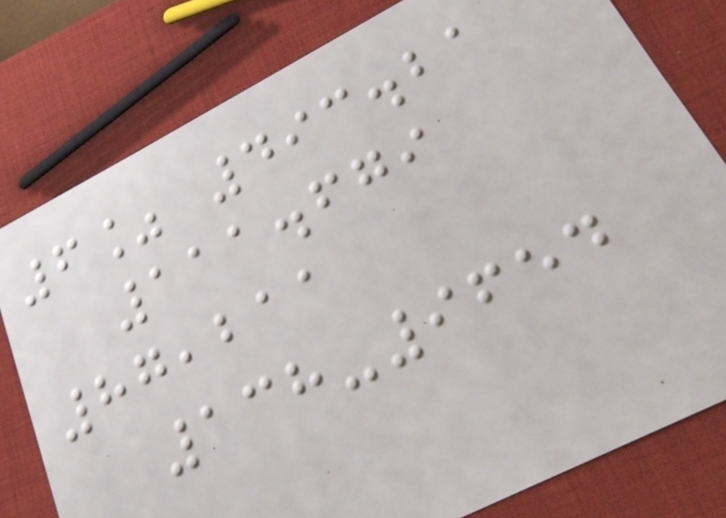6% 493.21
111.679
87,211
138-9654
